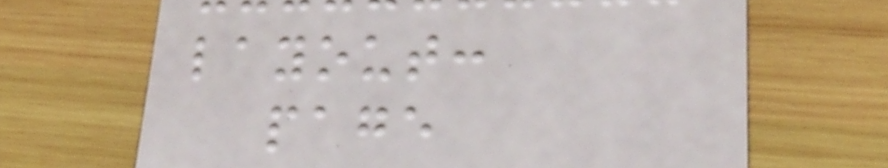layout:
page
